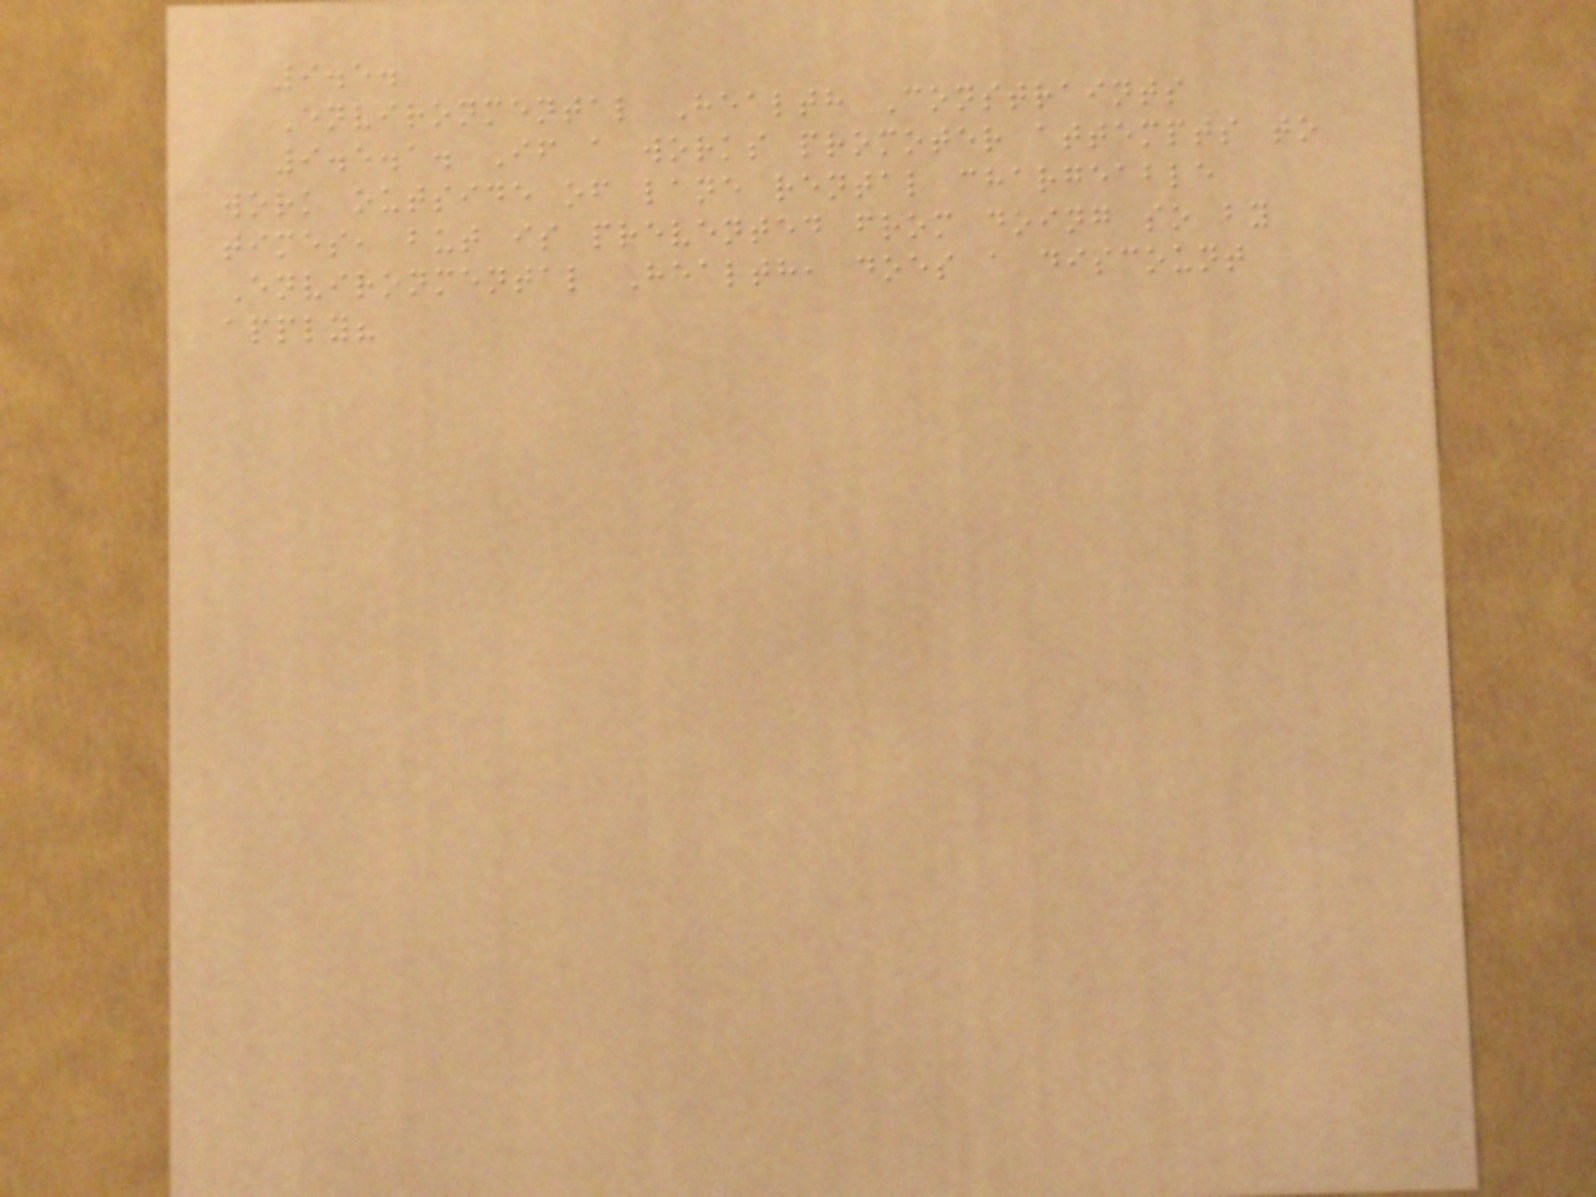9.5.
Environmental Health Constraints
9.5.1. If a works promoter attempts to
work outside of lane rental chargeable
times, but is prevented from doing so by
Environmental Health, does a discount
apply?
